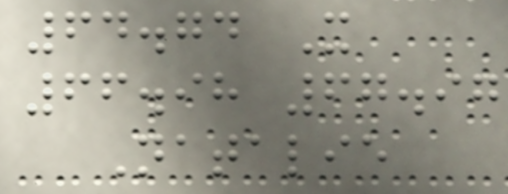64.74 X
66.98 67.97
Natalie
